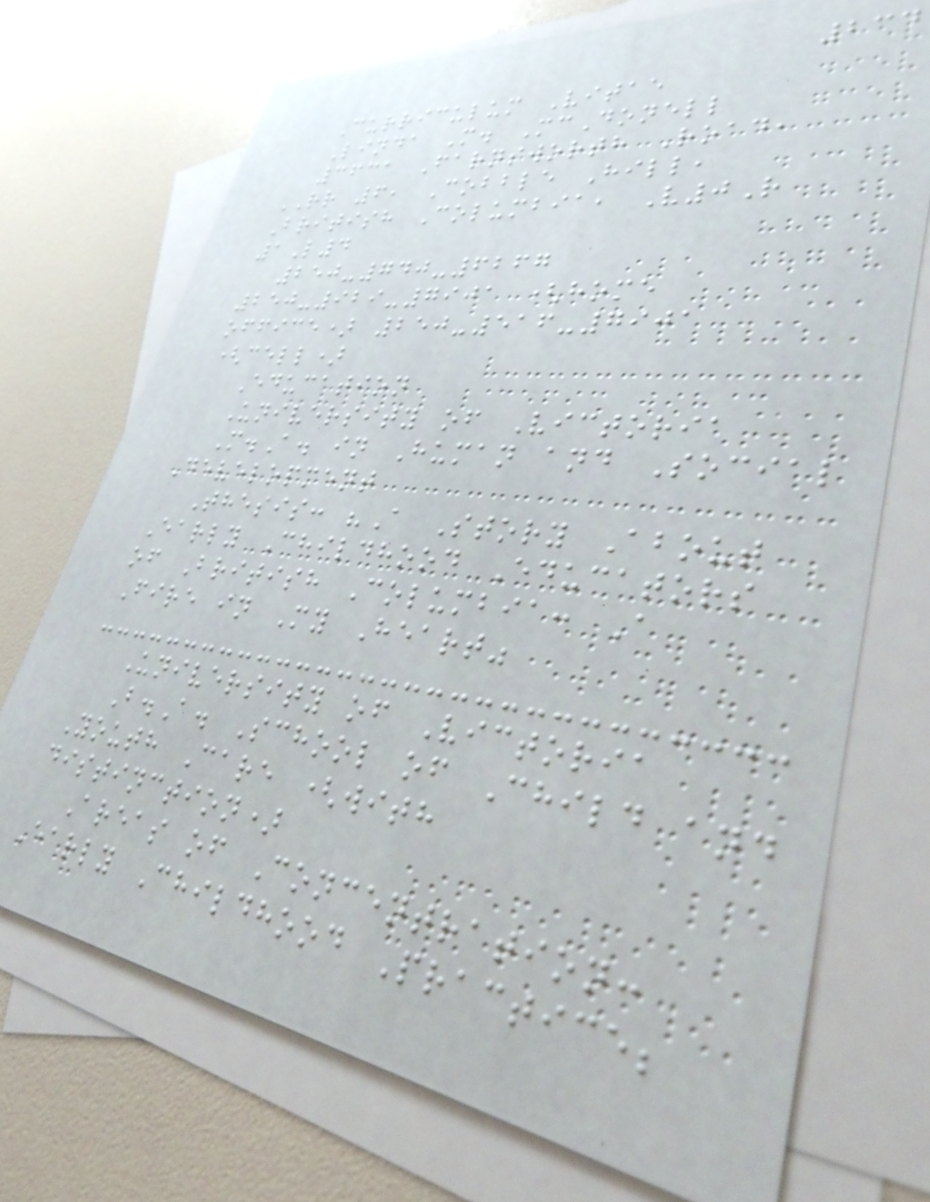234
Curriculum Vitae
Linda M. McDonell
3631 Farnsworth Road,
RR 6, Cobble Hill,
British Columbia, V0R
1L4
250-740-6267
250-929-7901 (home
office) 250-516-7901
(cell)
Education
University of Victoria
M.A. in Human and Social
Development
Thesis: "A Story About
Early Childhood Educators
of British Columbia: A
Fire in My Heart"
University of Victoria
B.A. School of Child and
Youth Care (with
distinction)
Areas of Concentration:
Early Childhood Practice;
